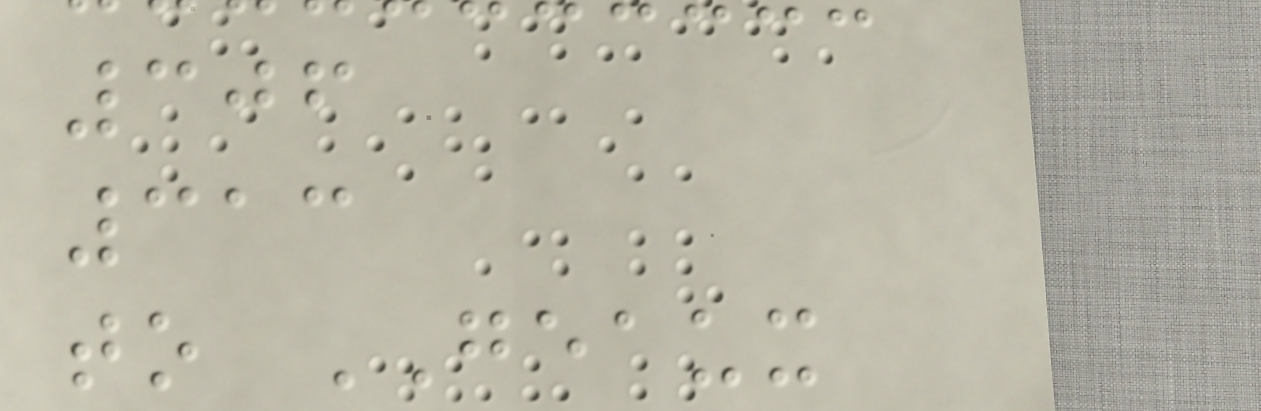306
313
to GEAUX
